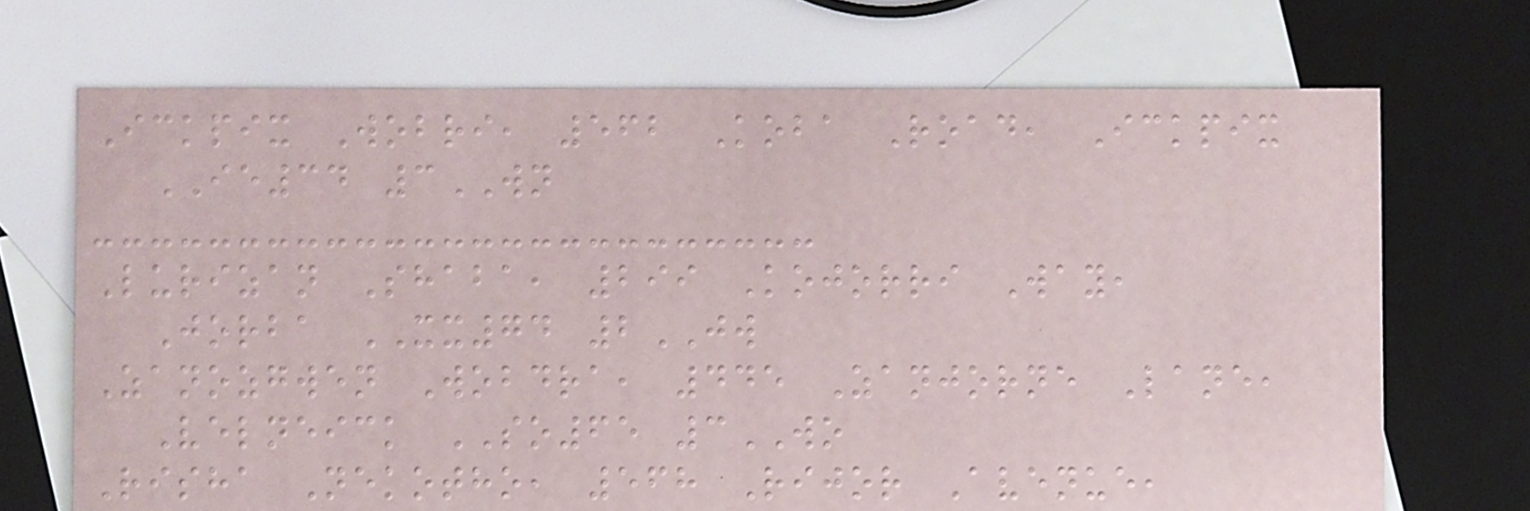Ickpix Wobri, 562 Koba Road, Ickpix
IE34 3WN
Lurizan Shaba, 299 Kojorri Way,
Jorba XX74 2JW
Zanozgwen Wobdra, 445 Zanjorne Lane,
Velneick SO65 3WO
Risha Nekotho, 568 Rijor Avenue,
